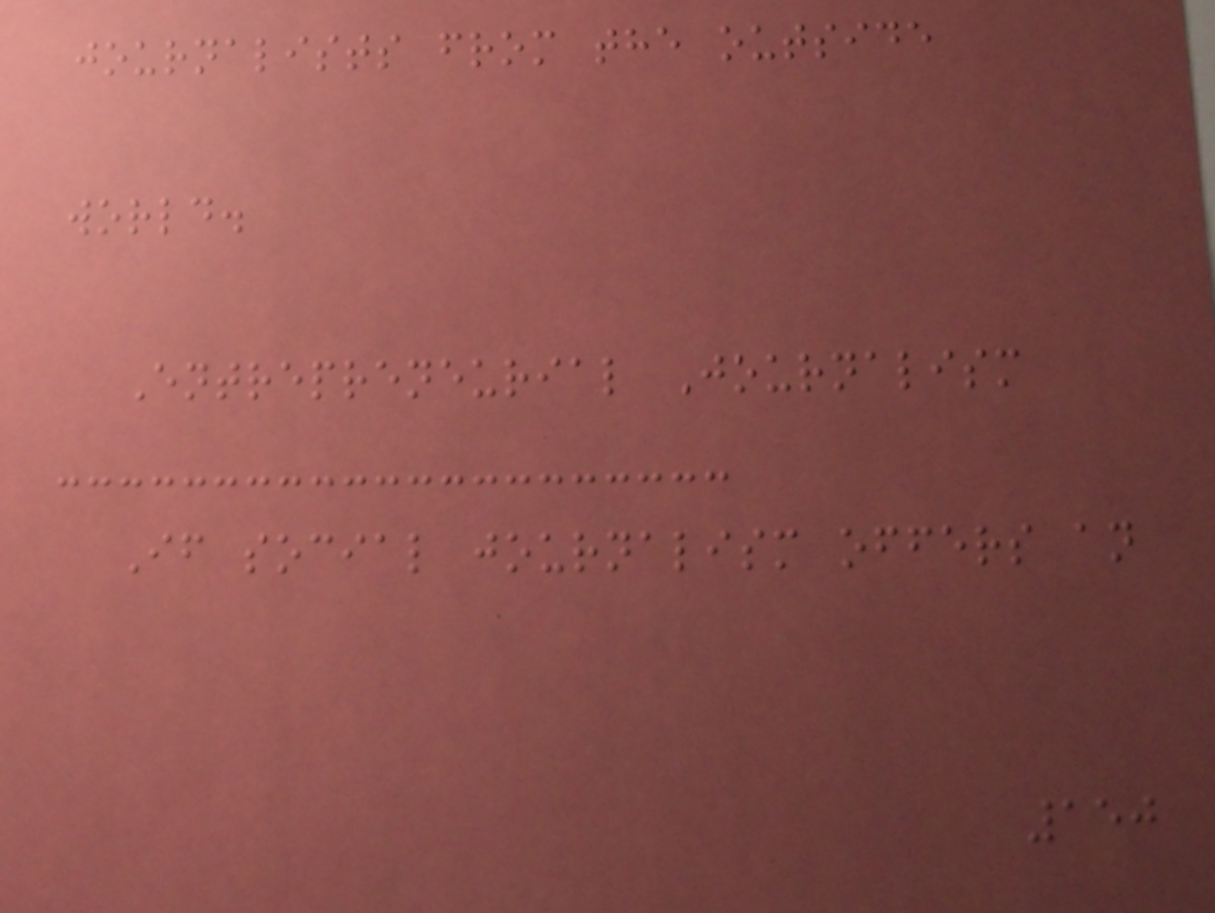journalists from the outside
world.
Entrepreneurial Journalism
If social journalism offers an
150
